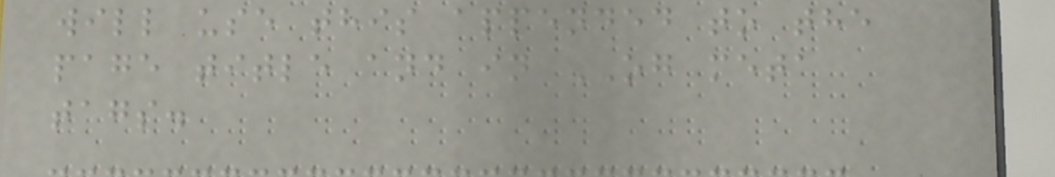will use this appended to the
page title and in OG meta
tags.
